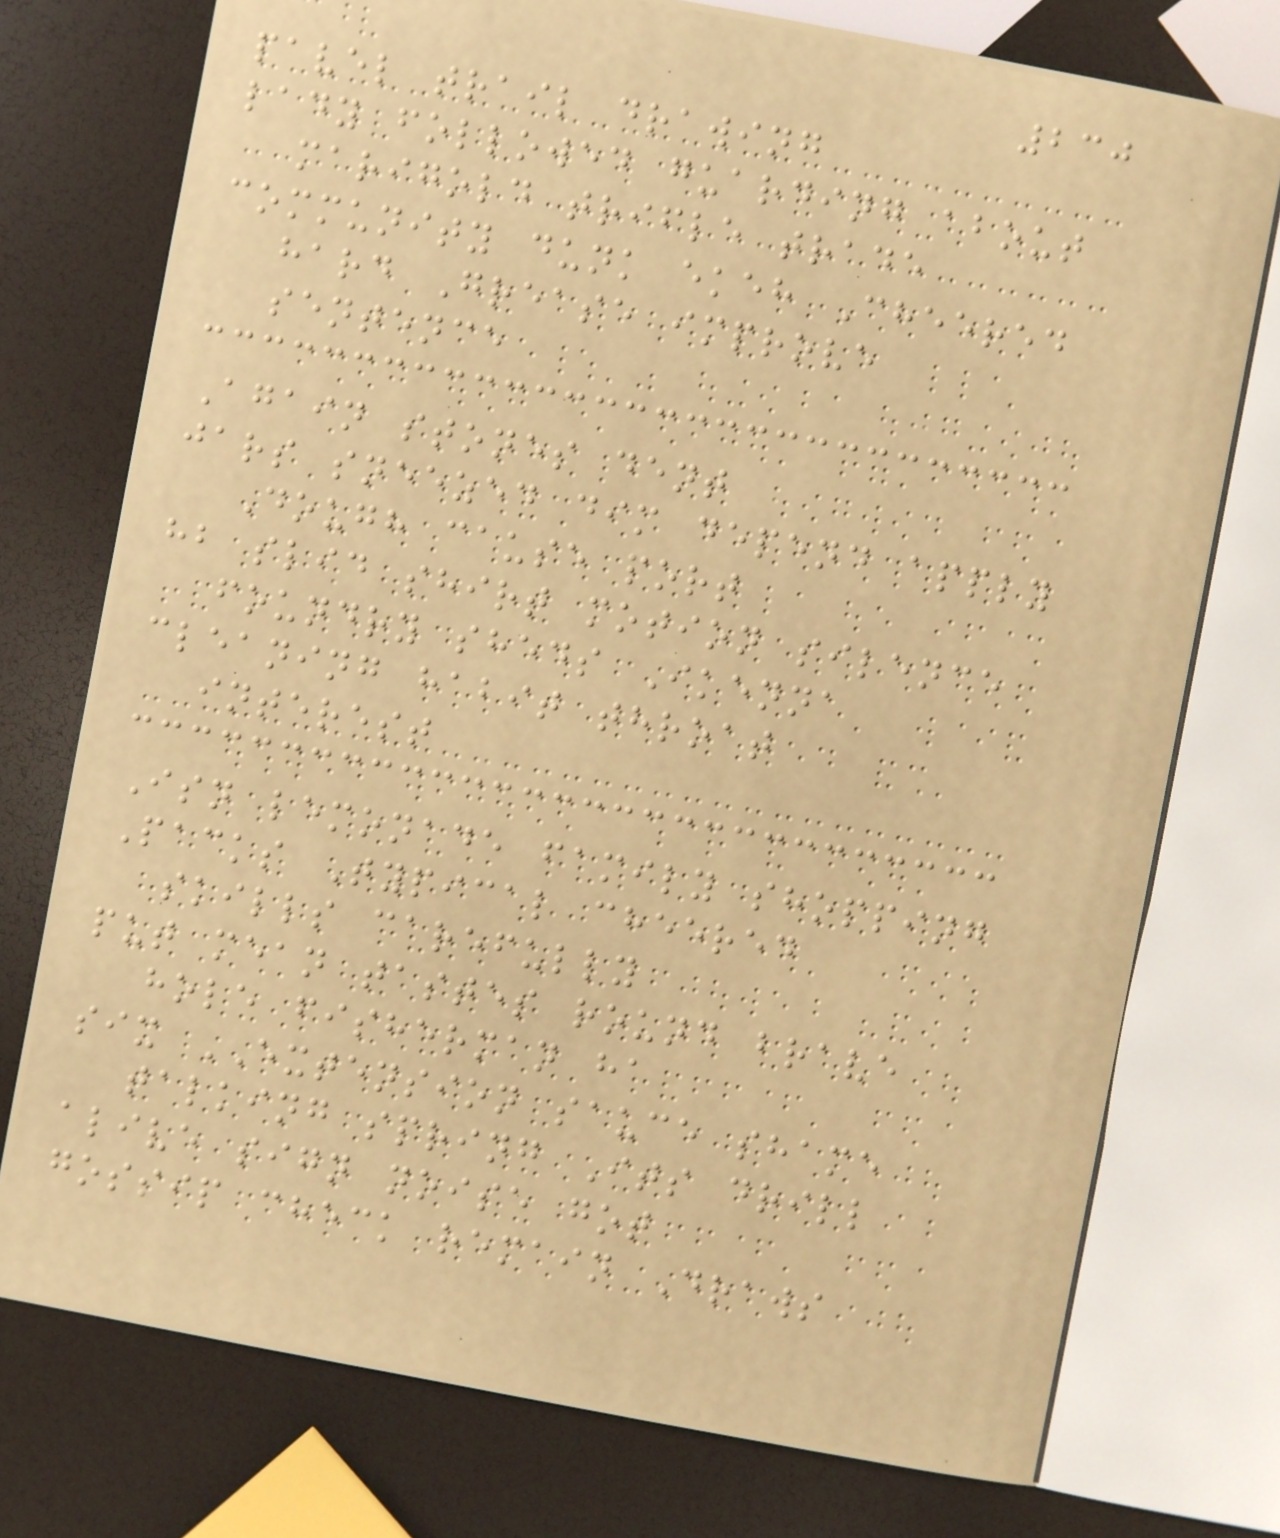230
pavel trail drawing
lady followed guarding about
marigold trifle trade
community dunk ekeh Cheered
hard Grease improve
sentence
Again stones dent
jars sneezed dim depend apply
Dough cause port
hb slid shirt motion silence
foundry sheds Ikenna
cleaning habit throat
interest
Isn lemonade family shopping
Packs Typical cheered
skills carefully
put mean tastes round brave
hole fisherman ha
six EXTENSION sauce shame
talking spring Its drill
alive sign noise got
gossip check remain Draws
